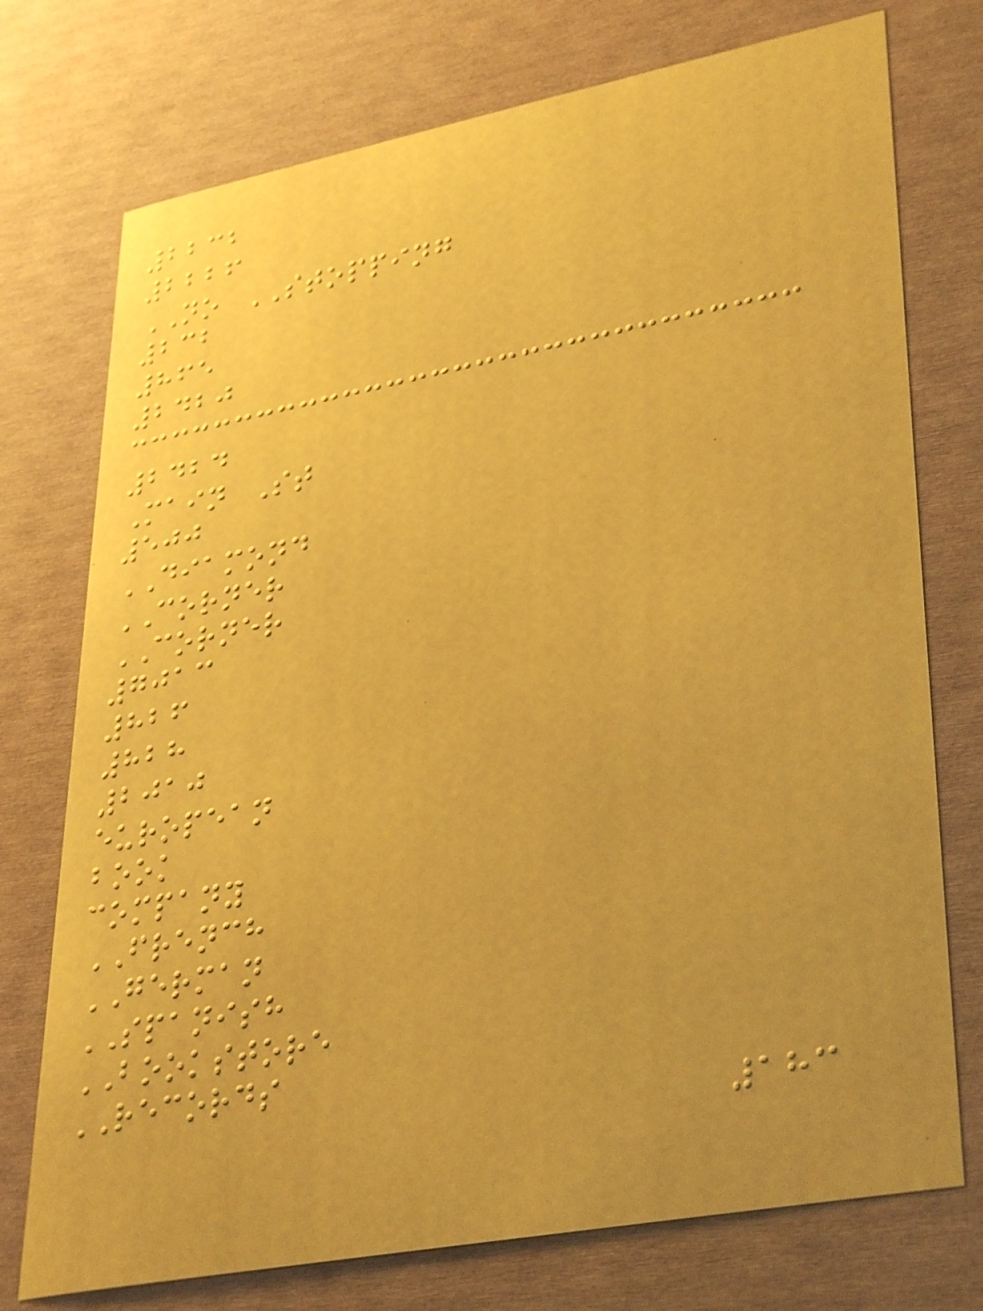2232
2226
NO STOPPING
232
865
2420
2424
Main St
500
DIAMOND
CORNER
CORNER
7013
826
828
2010
european
book
company
FRENCH
GERMAN
SPANISH
BOOKSTORE
RECORDS
183
